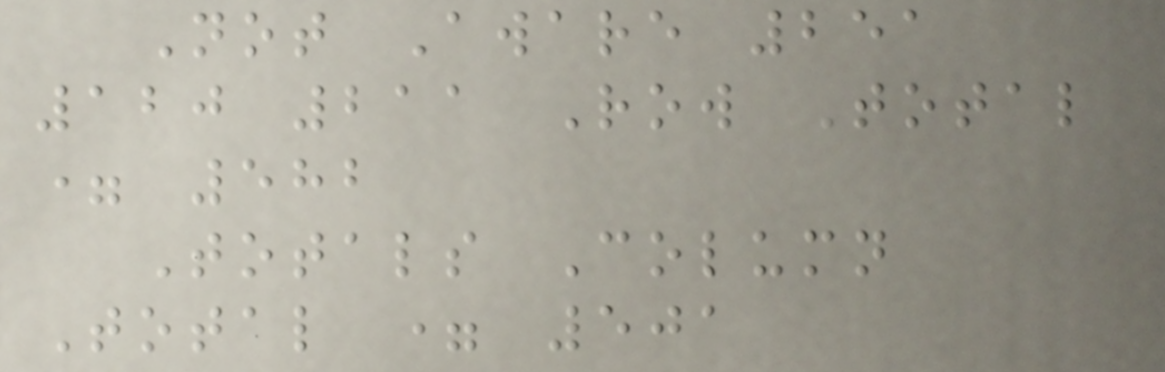Not Aware 251
120 211 Row Total
= 582
Totals Column
Total = 501
